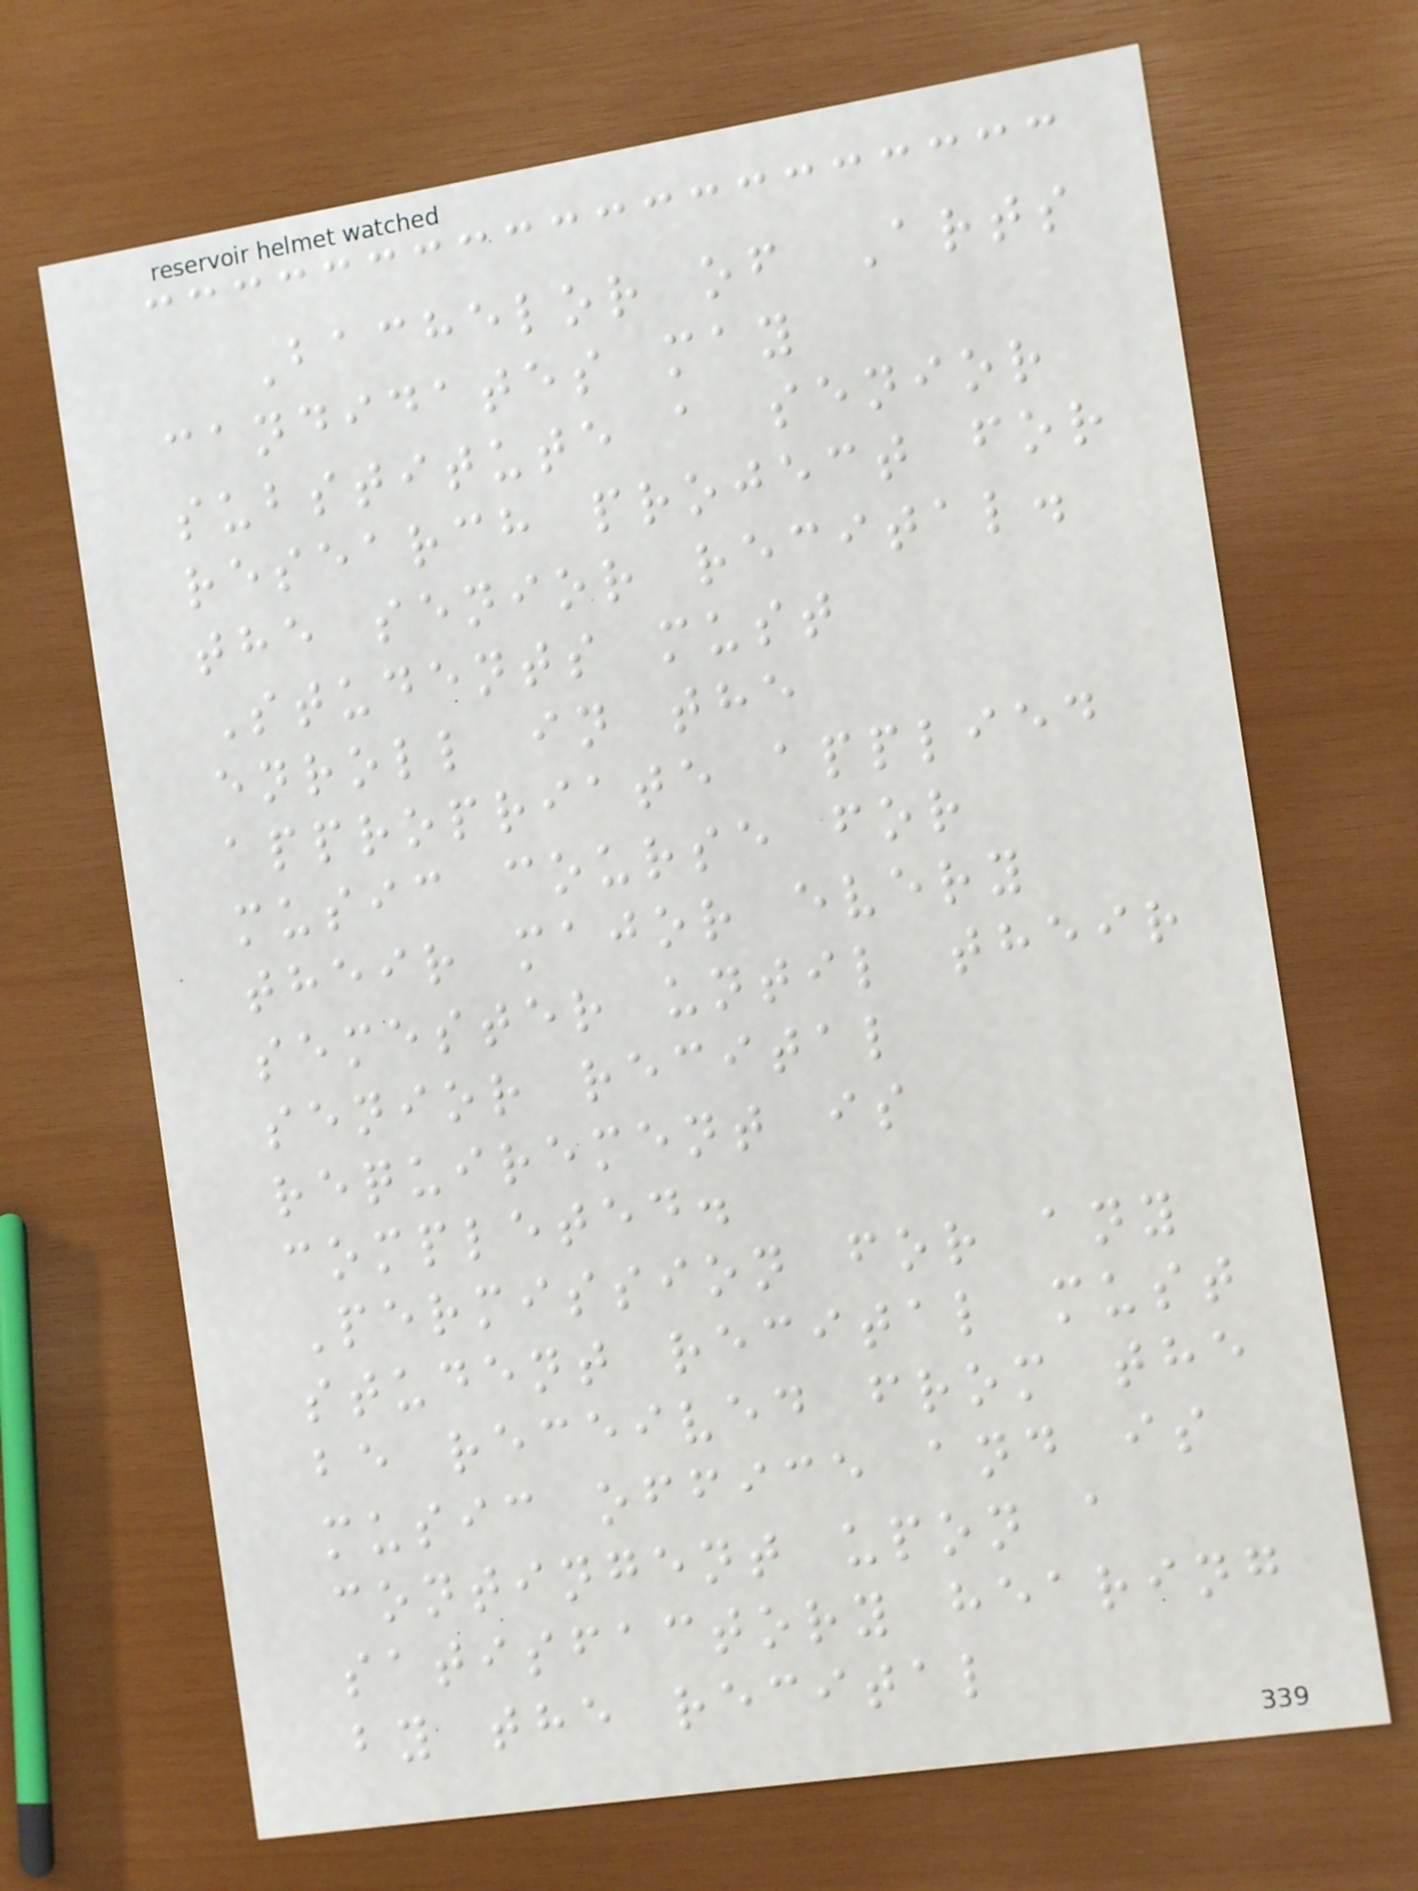Bachelor of Arts
candidates may
substitute a senior
research project for
the senior recital.
Students must
enroll in the
appropriate applied
music course for
their major every
semester until their
senior recital
requirement is
completed.
Permission for any
student recital must
be received from the
music office and is
contingent upon a
satisfactory hearing
by the recital
